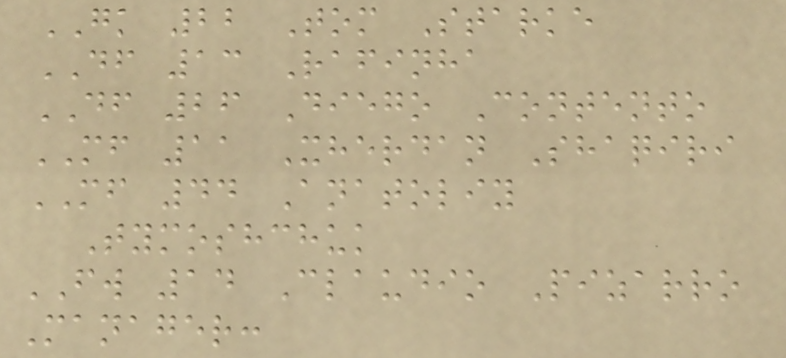GK 22 Tom Starke
DF 13 Rafinha
DF 26 Diego Contento
MF 11 Xherdan Shaqiri
MF 44 Anatoliy
Tymoshchuk
FW 14 Claudio Pizarro
Manager:
